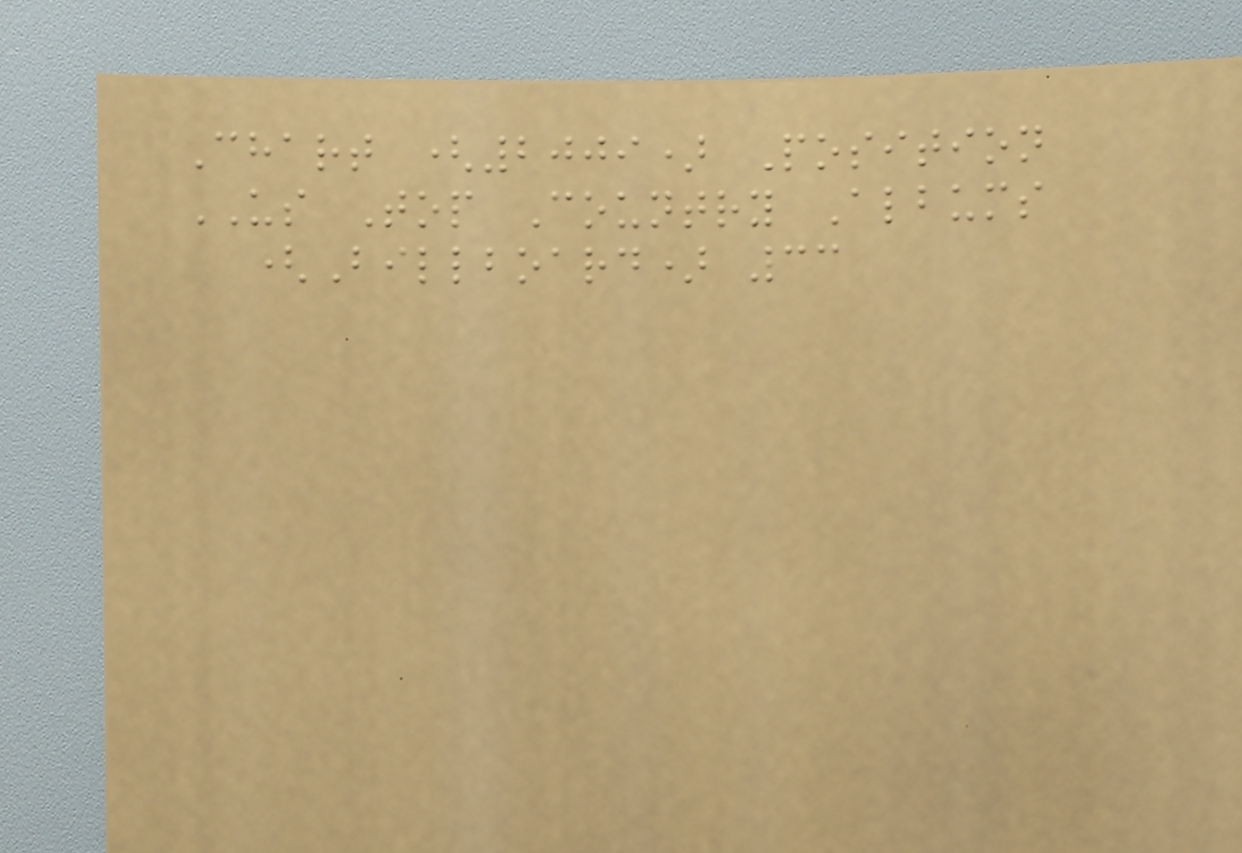Chart (2009) Position
US Top Country Albums
(Billboard) 33
